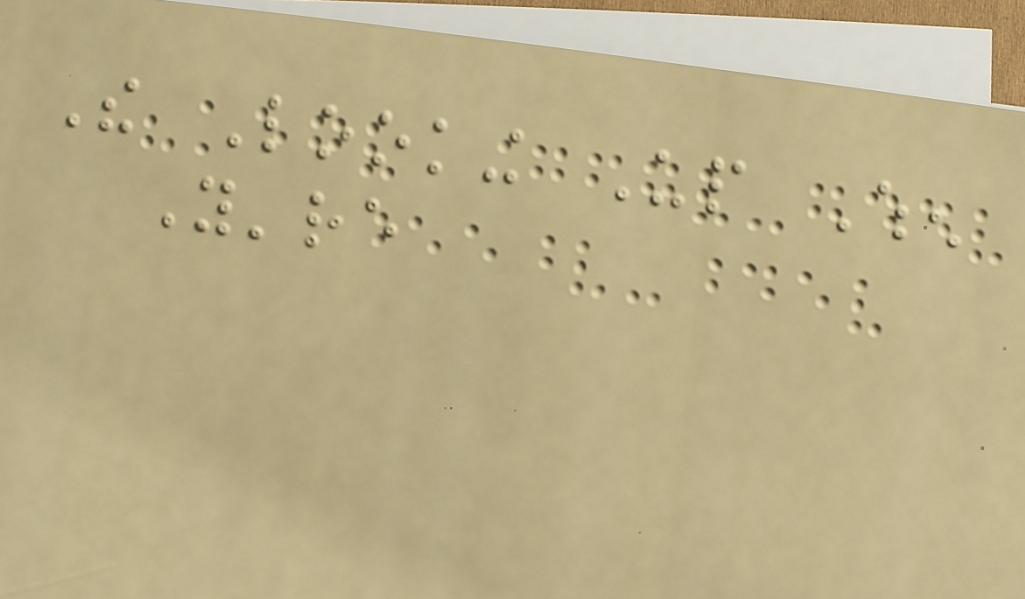The Looking Up When
You're
